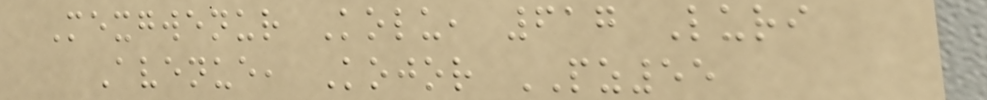Mexgwenur Kolu, 617 Luri
Avenue, Kojor PZ55
